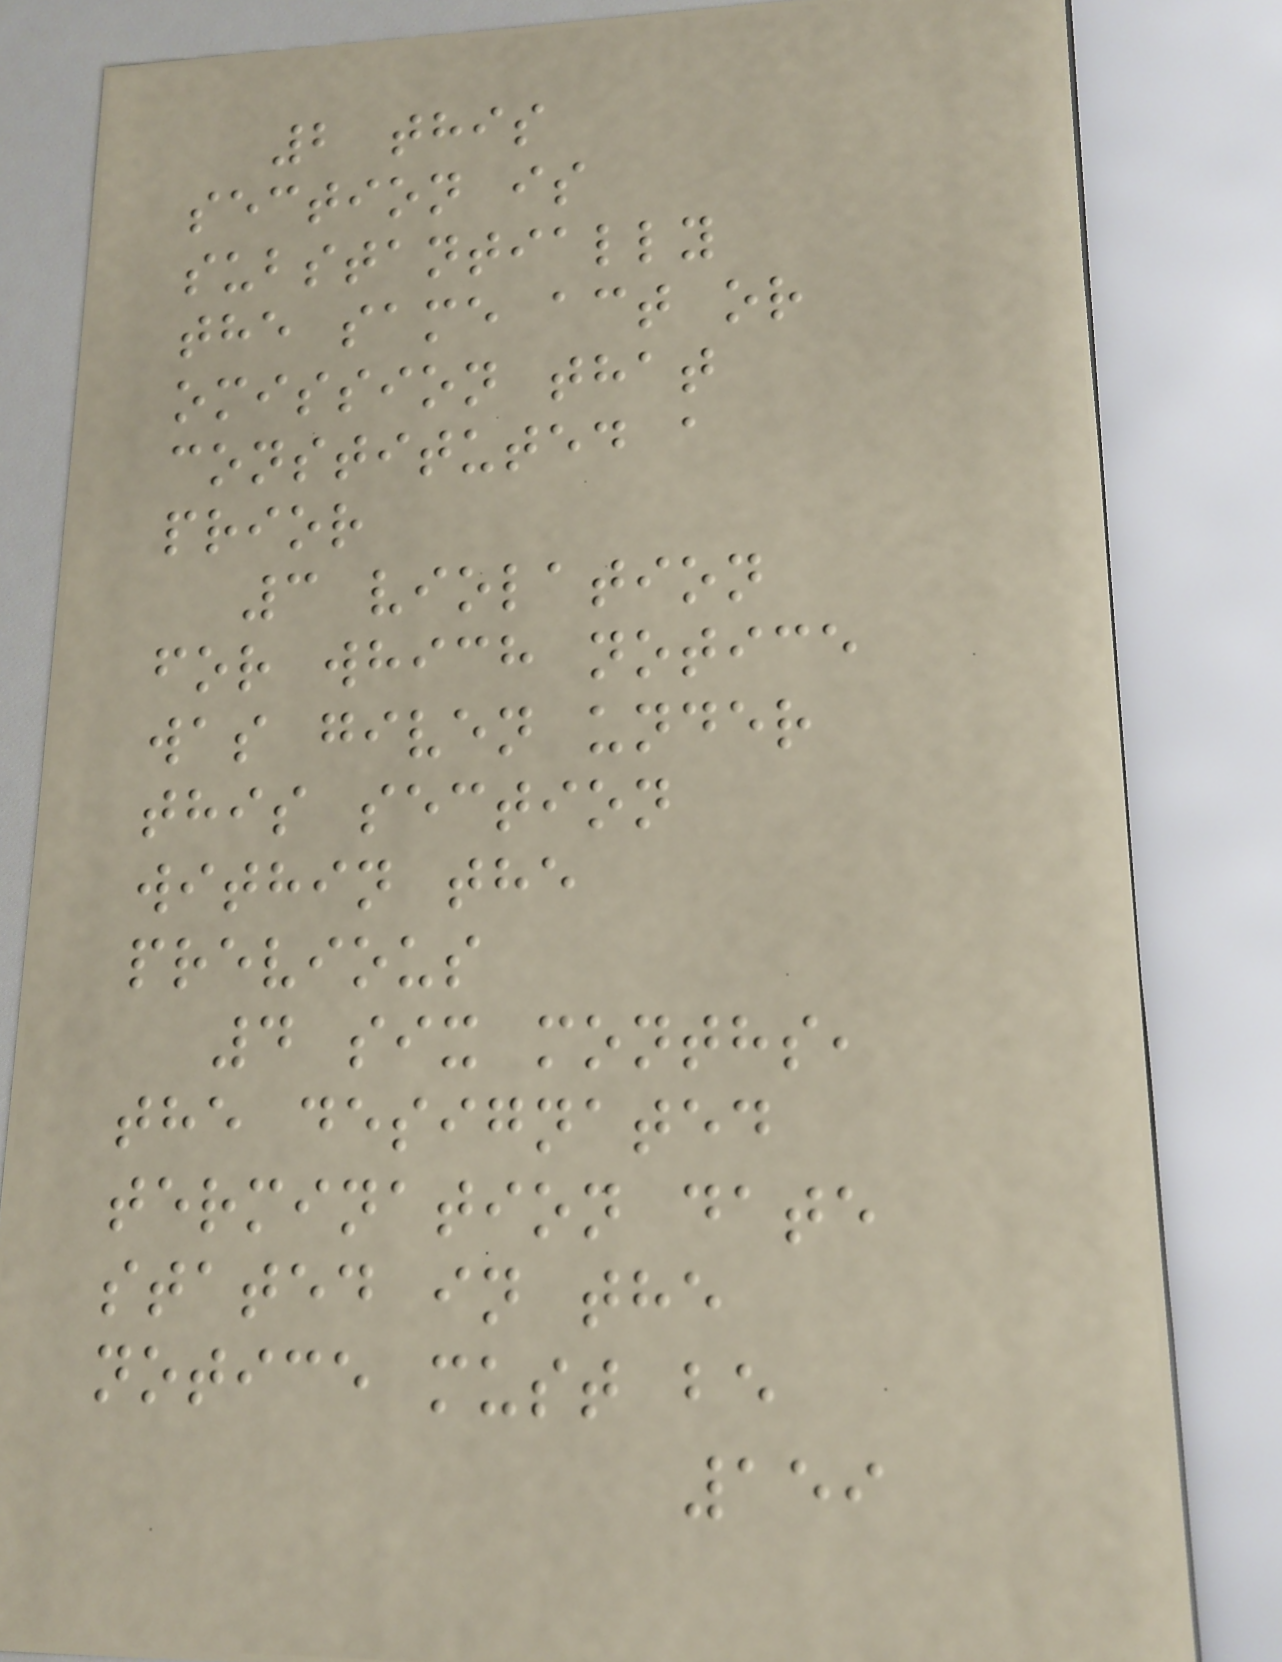2 this
section is
substantially
the same act or
omission that
constituted a
prior
3 violation
for which notice
was given under
this section
within the
previous
4 six months,
the designated
termination date
stated in the
notice must be
159
